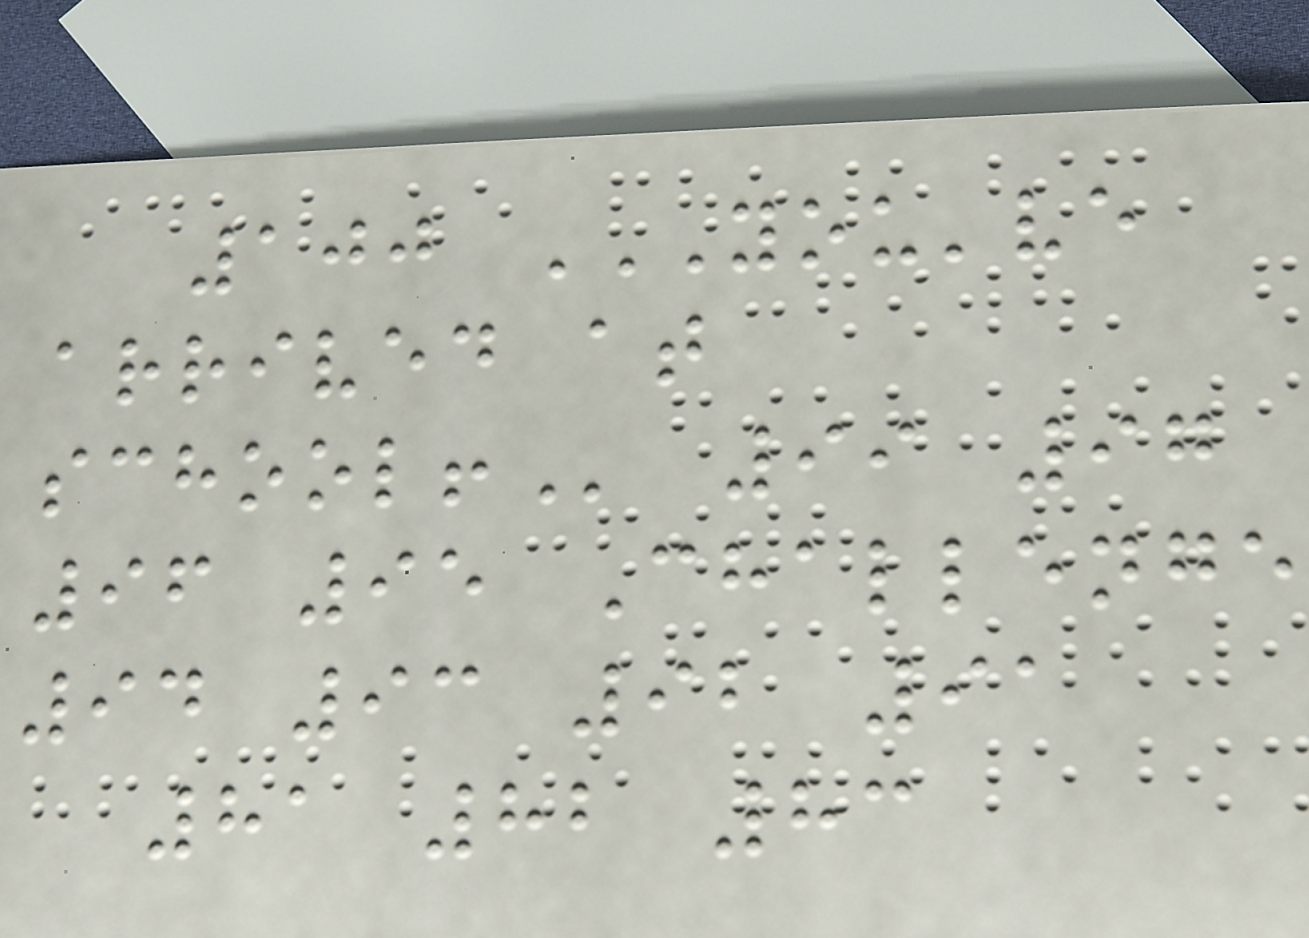100 YOU'VE
ARRIVED AT
SCHOOL! 99 97
96 95 Challenge
94 93 92 91
81 82 83
